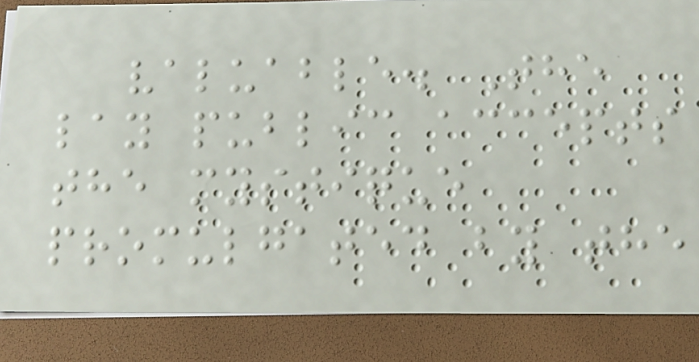valuable. The
lay public accepts
the mystique
promulgated by the
